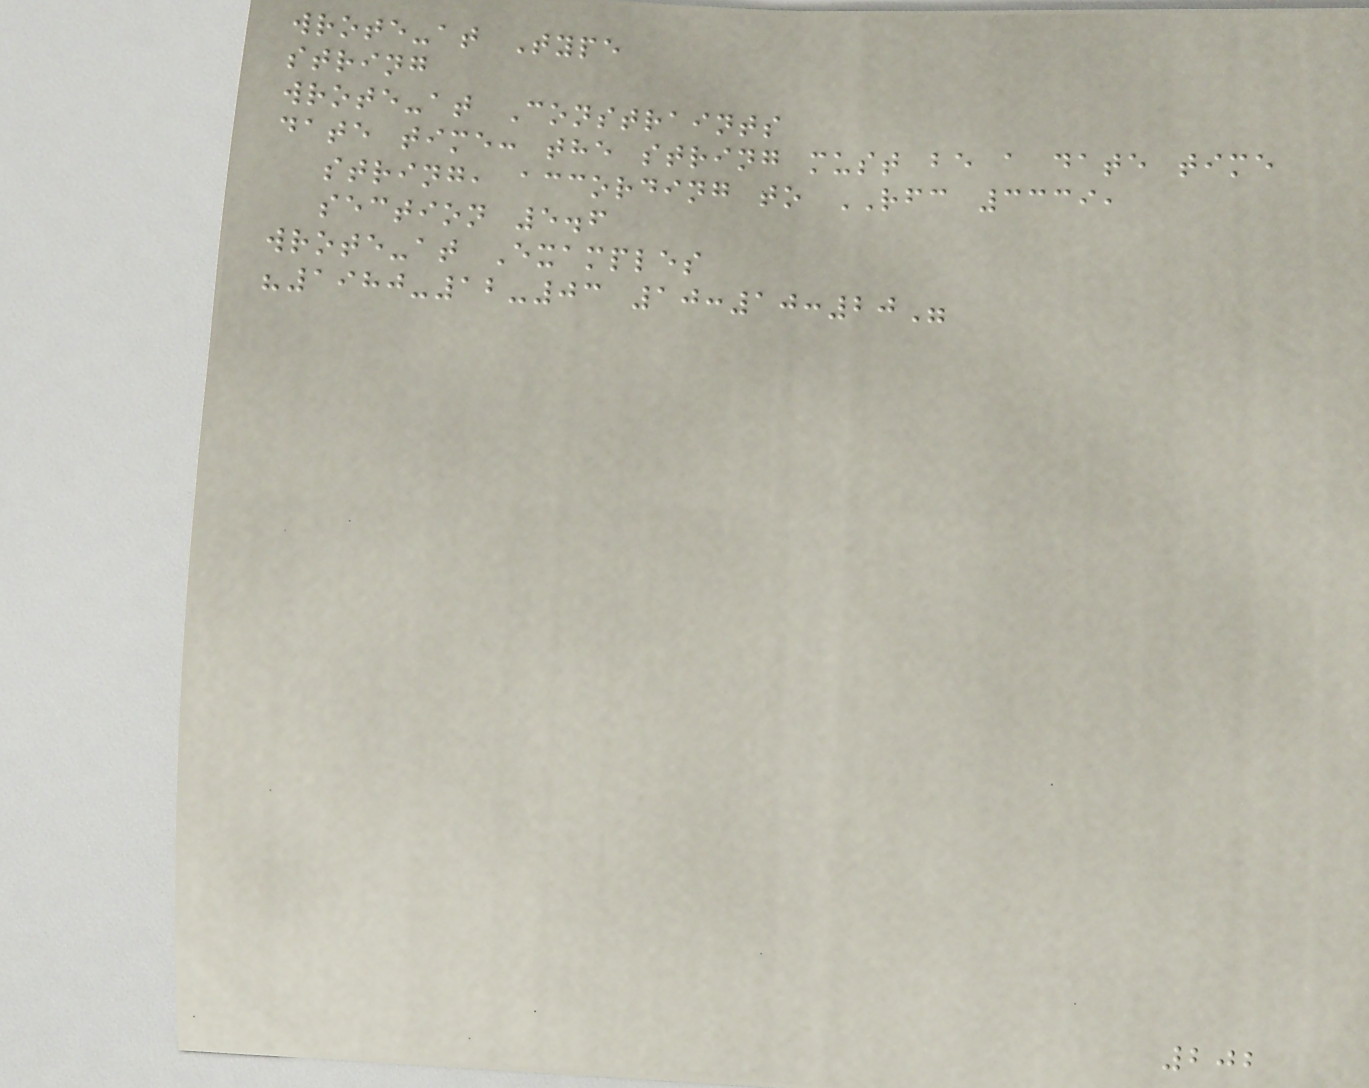wrote-at Type
string
wrote-at Constraints
date time: the string must be a date time
string, according to RFC 3339,
section 5.6
wrote-at Examples
"1980-12-03 10:10:20"
202
